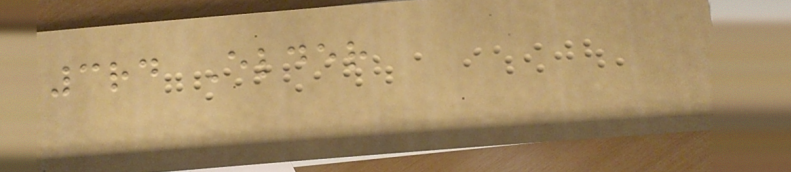3rd Elder
